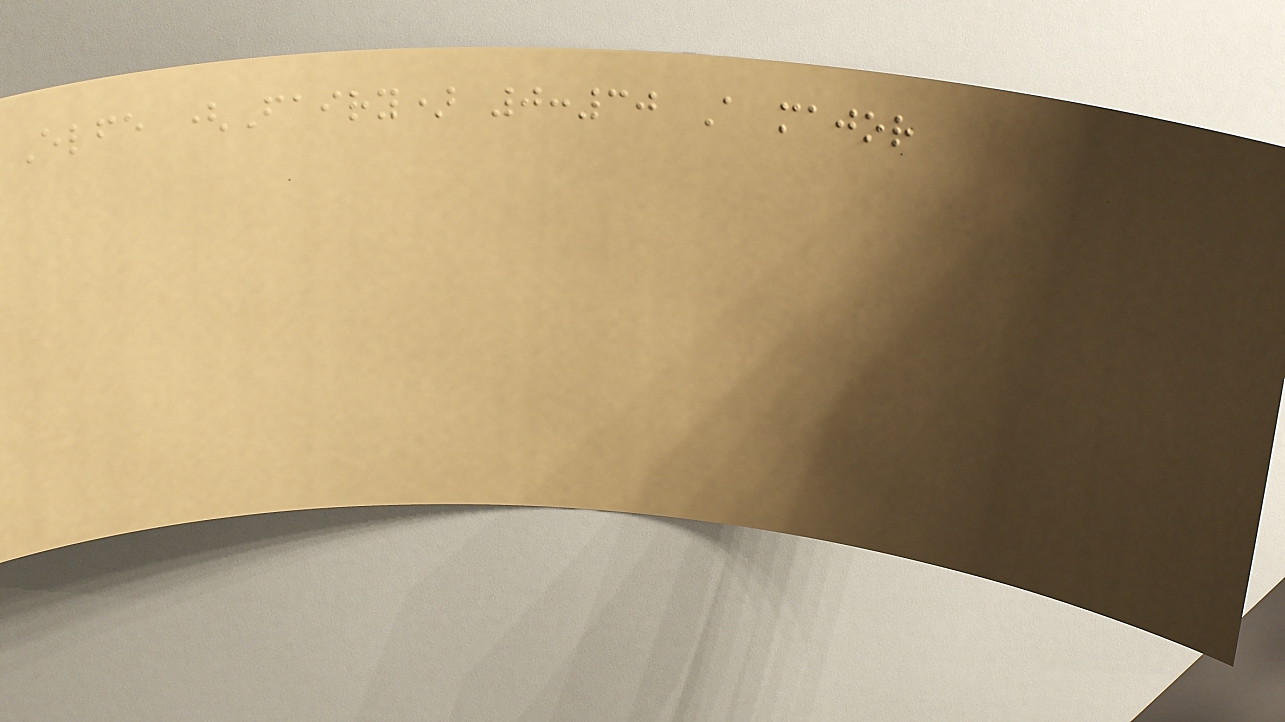Elfe (Fairy) 0:30 A major
